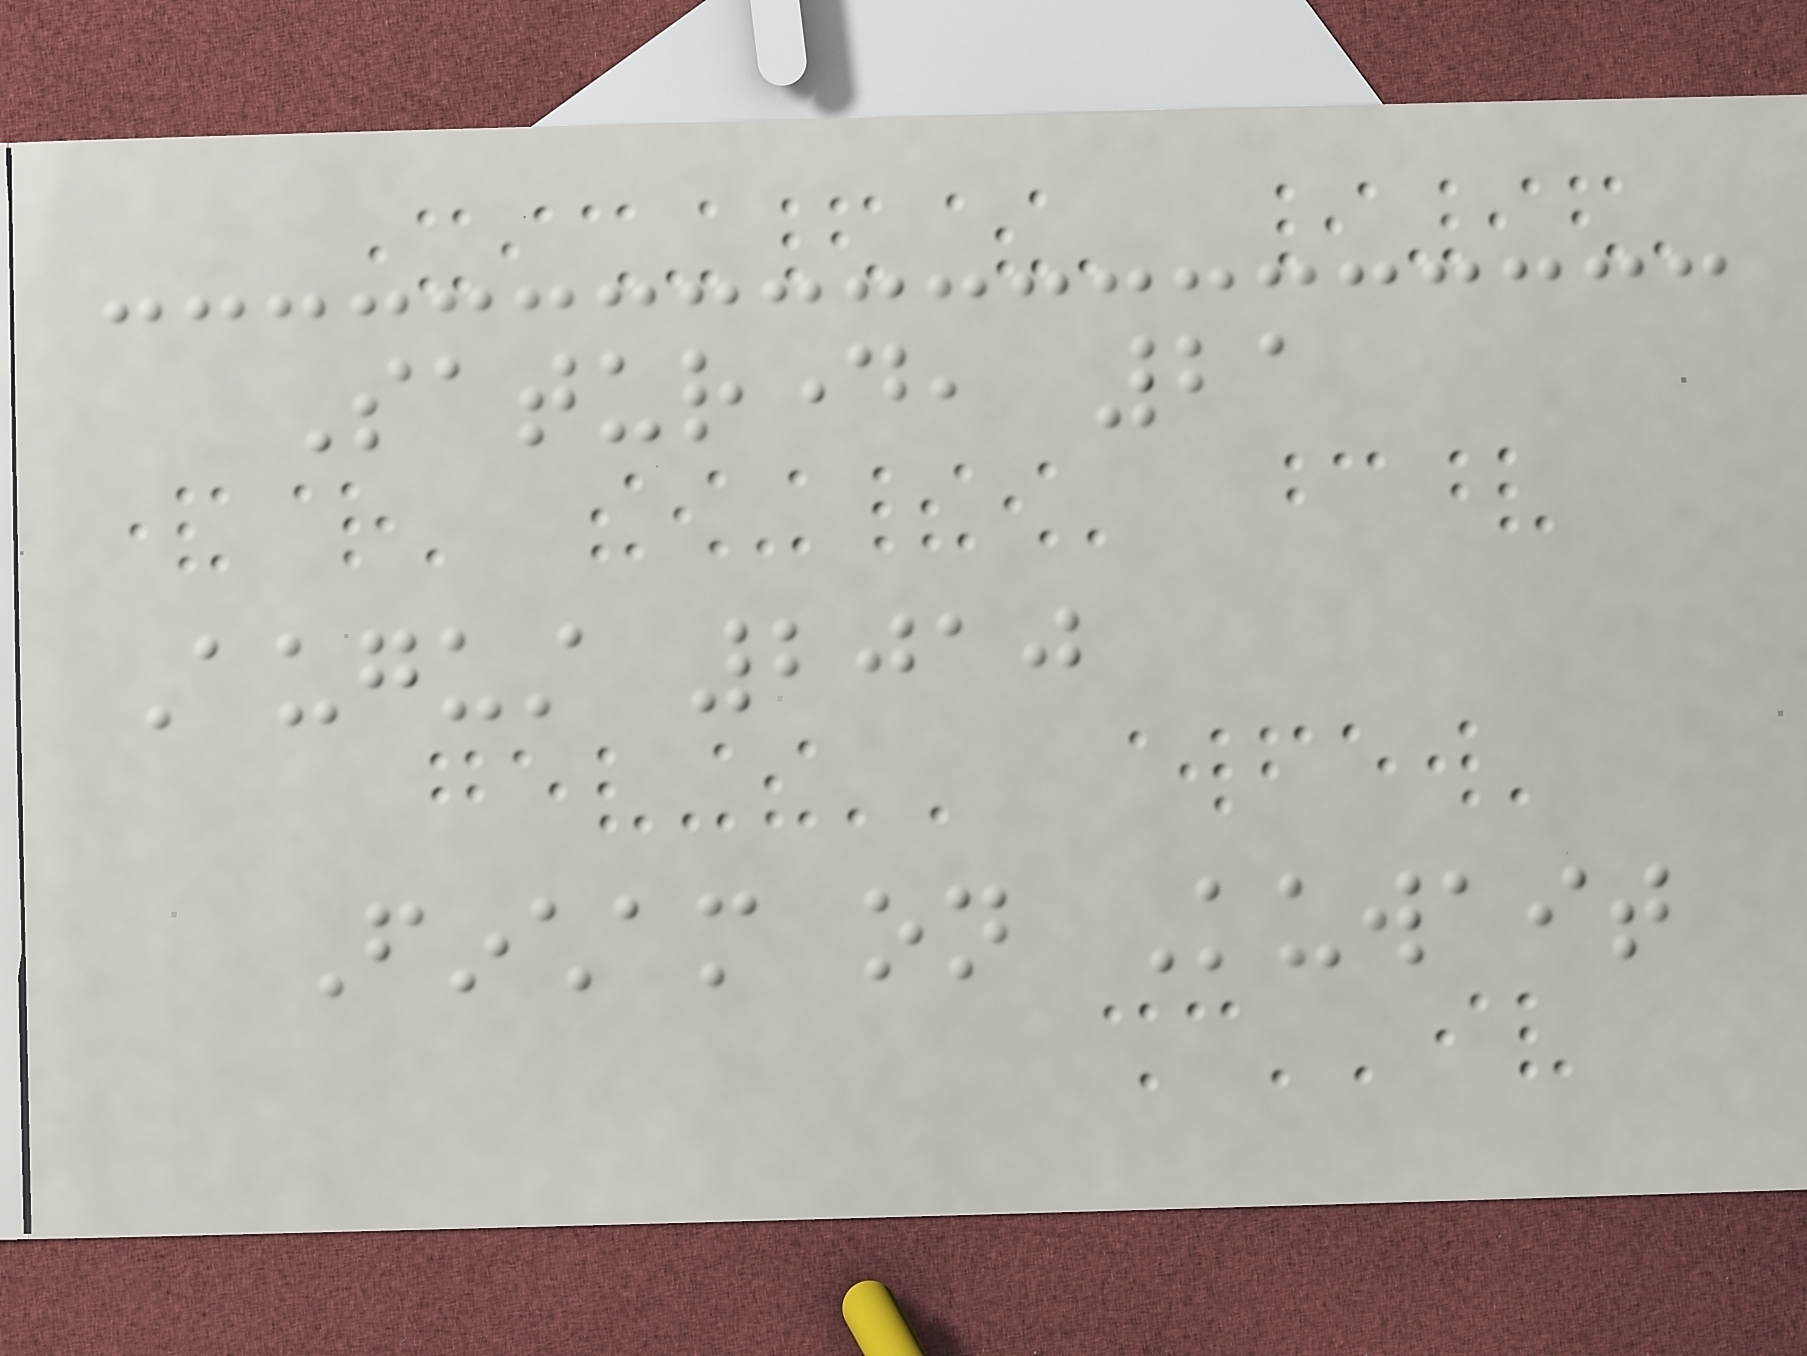Saturday, 21
August 2010
Fincham on Kuwait
